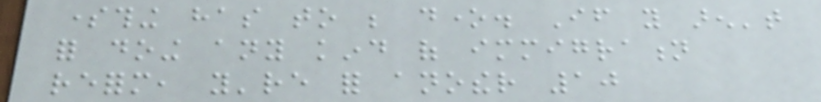something has to be done. If you aren't
for doing any kind of immigration
reform, you're for another 10
